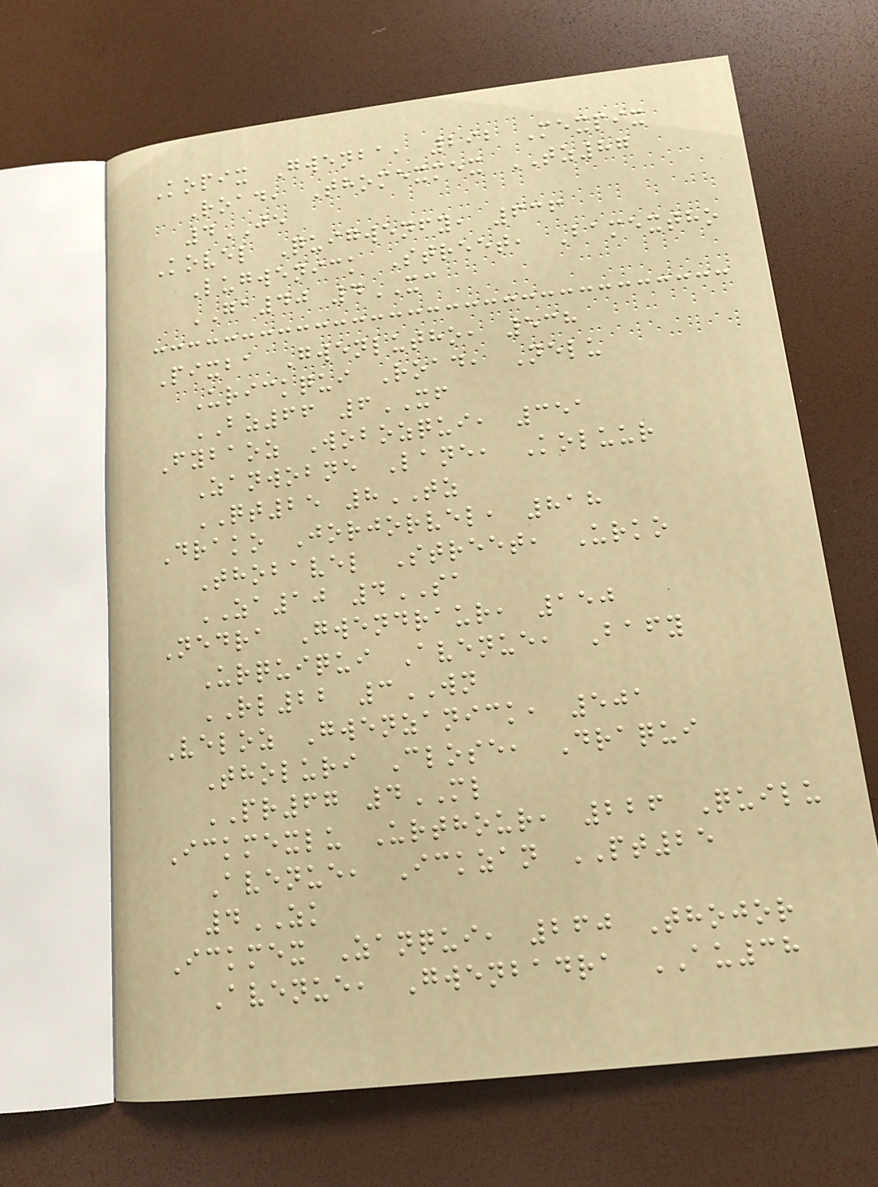Kopix Gwenba, 292 Mexpix
Road, Thomexmex TZ87
4JE
Kovel Quigwenfy, 636
Lugwenick Street, Bamextho
GA40 4XC
Pixba Gwenlutho, 538
Urickqui Road, Nelu
BZ66 6XF
Fybaoz Wobozqui, 351
Zanwobne Lane, Koluur
QT25 8TZ
Drako Jorjorvel, 818
Thobavel Street, Urko
ZA10 4SA
Nedra Gwendraur, 150
Urquiqui Avenue, Bafy
RL22 3WN
Veloz Gwenzanick, 501
Tholuri Close, Draqui
PR67 4ML
Ickmexlu Urthour, 226 Quilu
Avenue, Ickzan PT25
4ZK
Ickmex Zanqui, 260 Thojor
Avenue, Gwenbadra AU38
